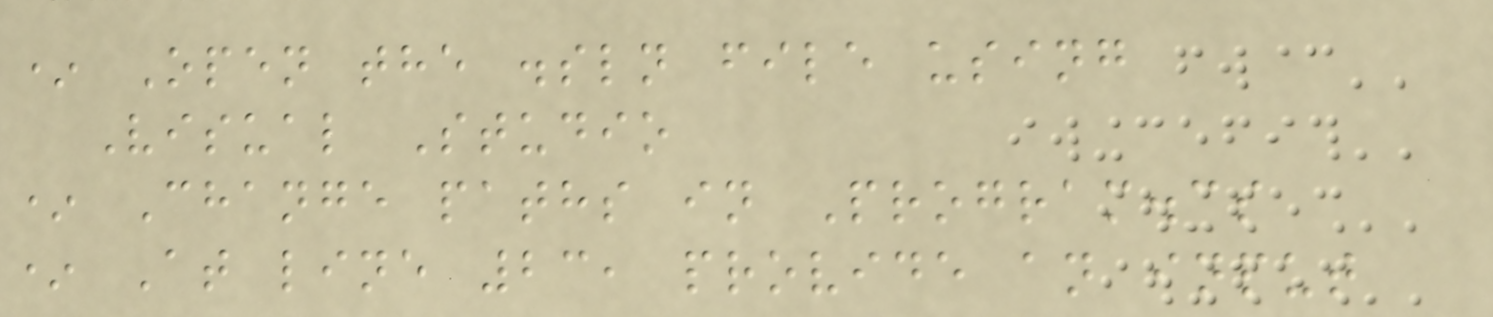* Open the .sln file using
Visual Studio
* Change paths in Program.cs
* At line 23, provide an input
